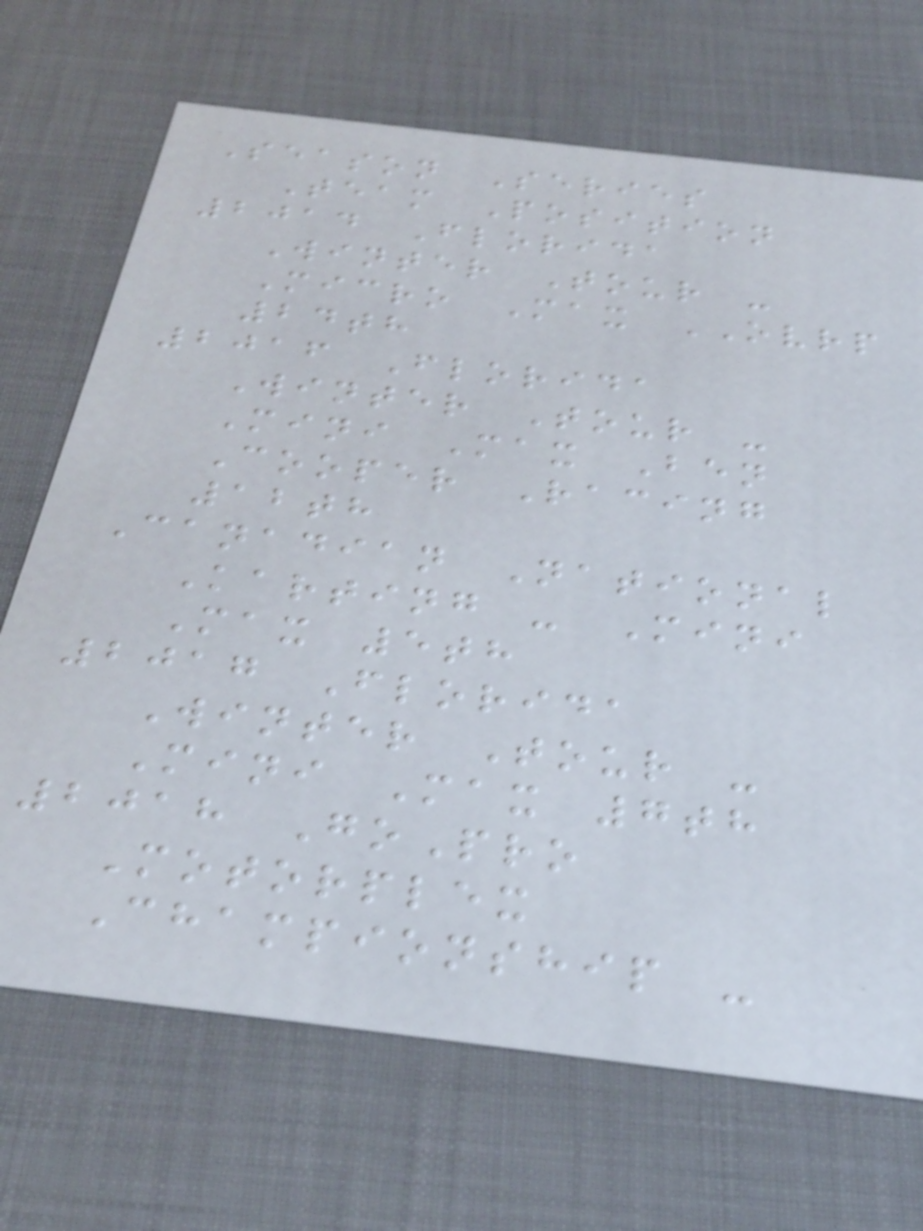Season Series
Team Position
2014 Florida
Winter Tour -
Micro Max OVRP
24th
2016 Florida
Winter Tour -
Mini Max Ben
Cooper Racing
12th
Canadian National
Karting - Mini
Max 5th
2017 Florida
Winter Tour -
Mini Max 7th
2018 GoPro
Motorplex
Championship -
